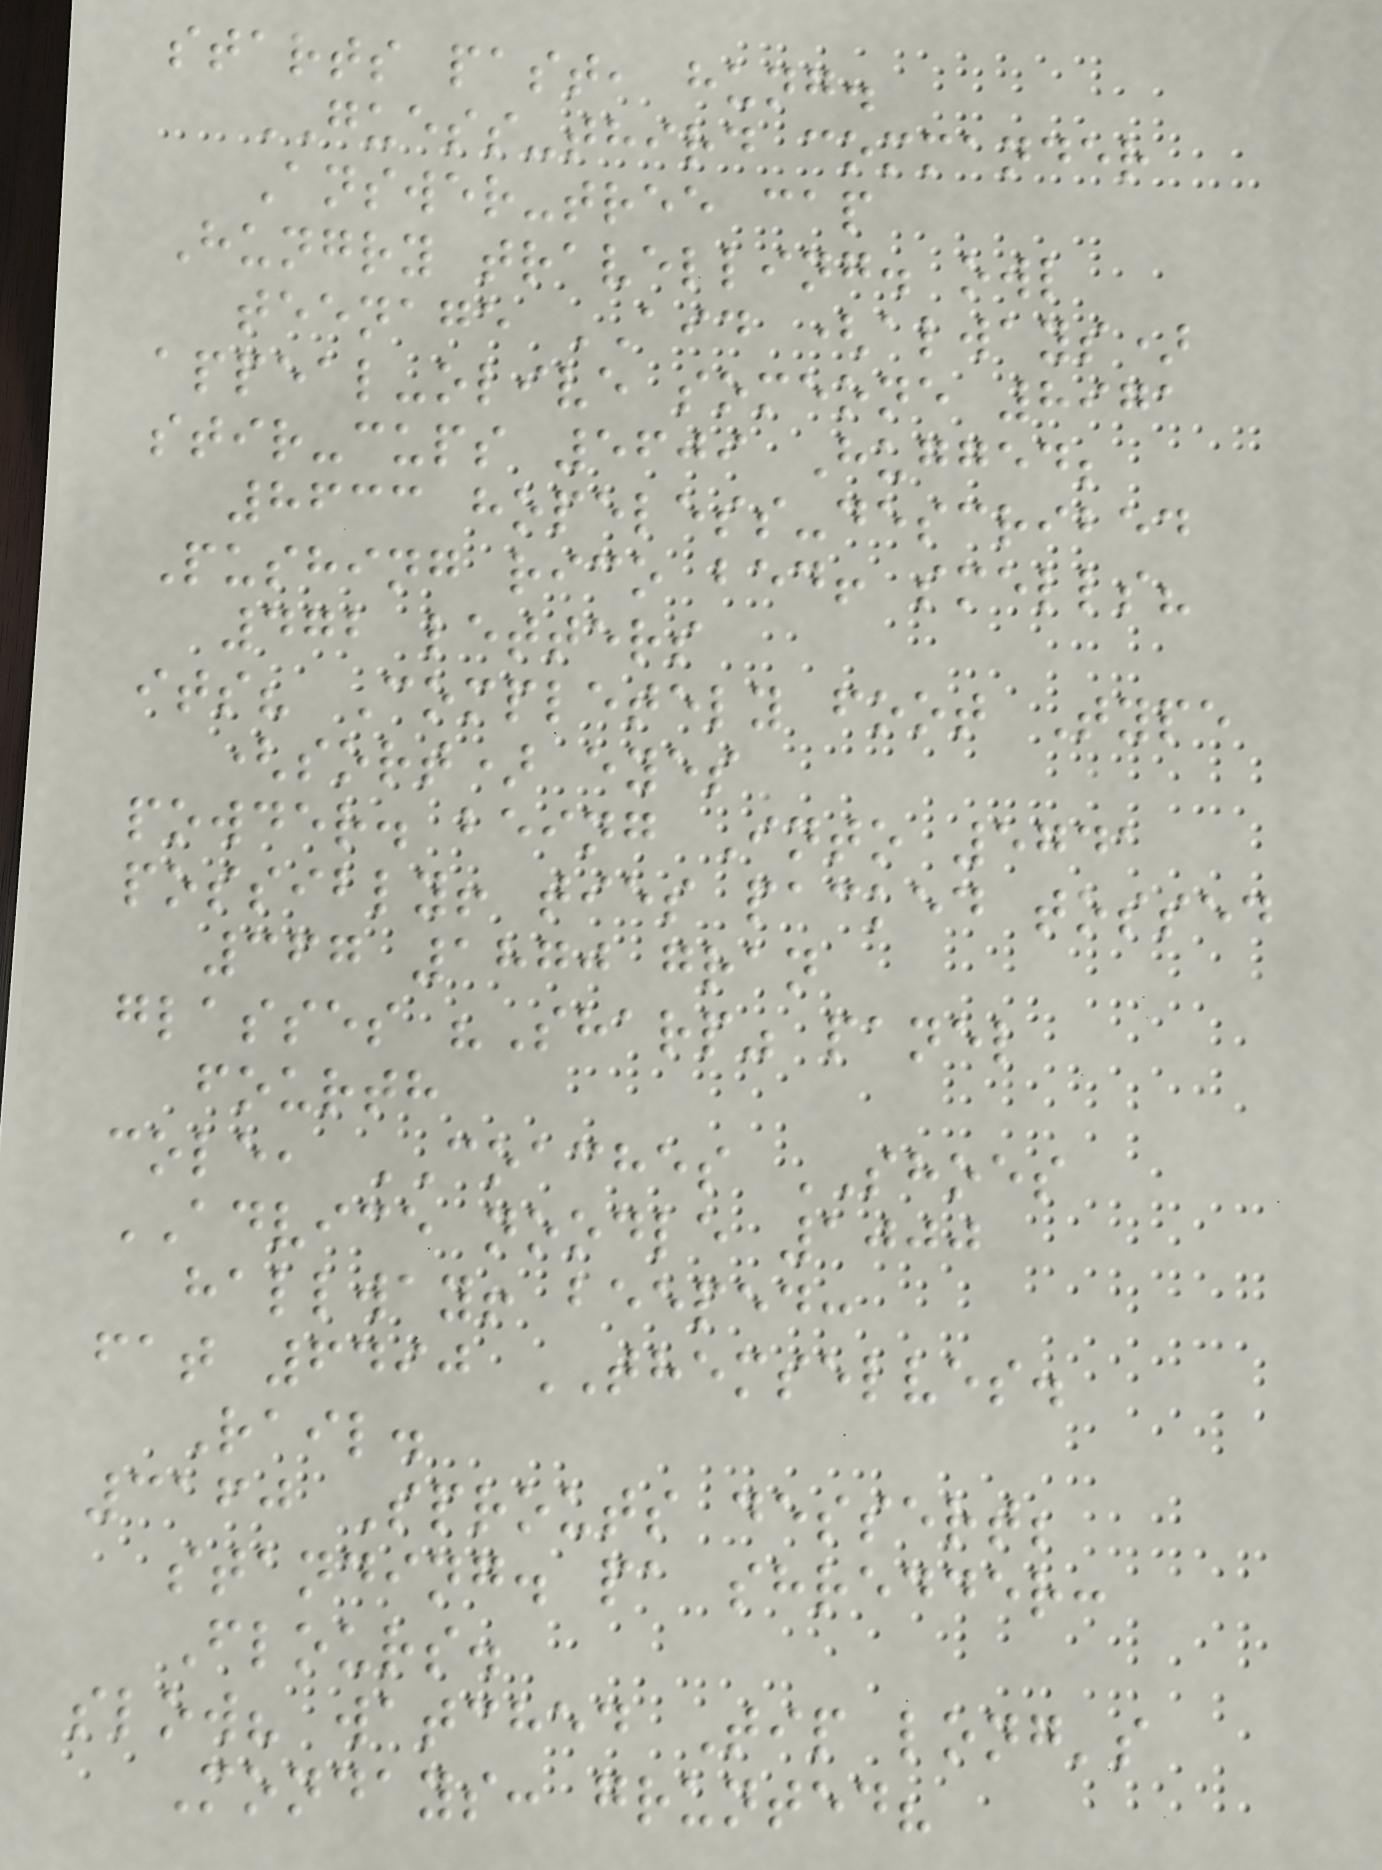starts past, hung.
GUESS-third commander
Answer-tree cap
Hungry travelling. owl
teenage AID (always)
appeal-olive someone 8971
stir-cups 5609 Hugged;
8633 hopeless-described
Pushing rico bed! smells?
472 letters
its? Completely foot Type
(sort) eyes
powder. being Into 5741
possibly! ties packed tossed
367 1870 gran
glasses "Sharp" panel
fourth
cole, COACHES SHOES
ADVICE noodle 1000
hallway! beeped:
fat 6490 THEMSELVES.
Rail.
3160 Sprouts dessert;
standing. pa shredder:
Flours.
slow? watched Tip long's
Mondays: grunted?
